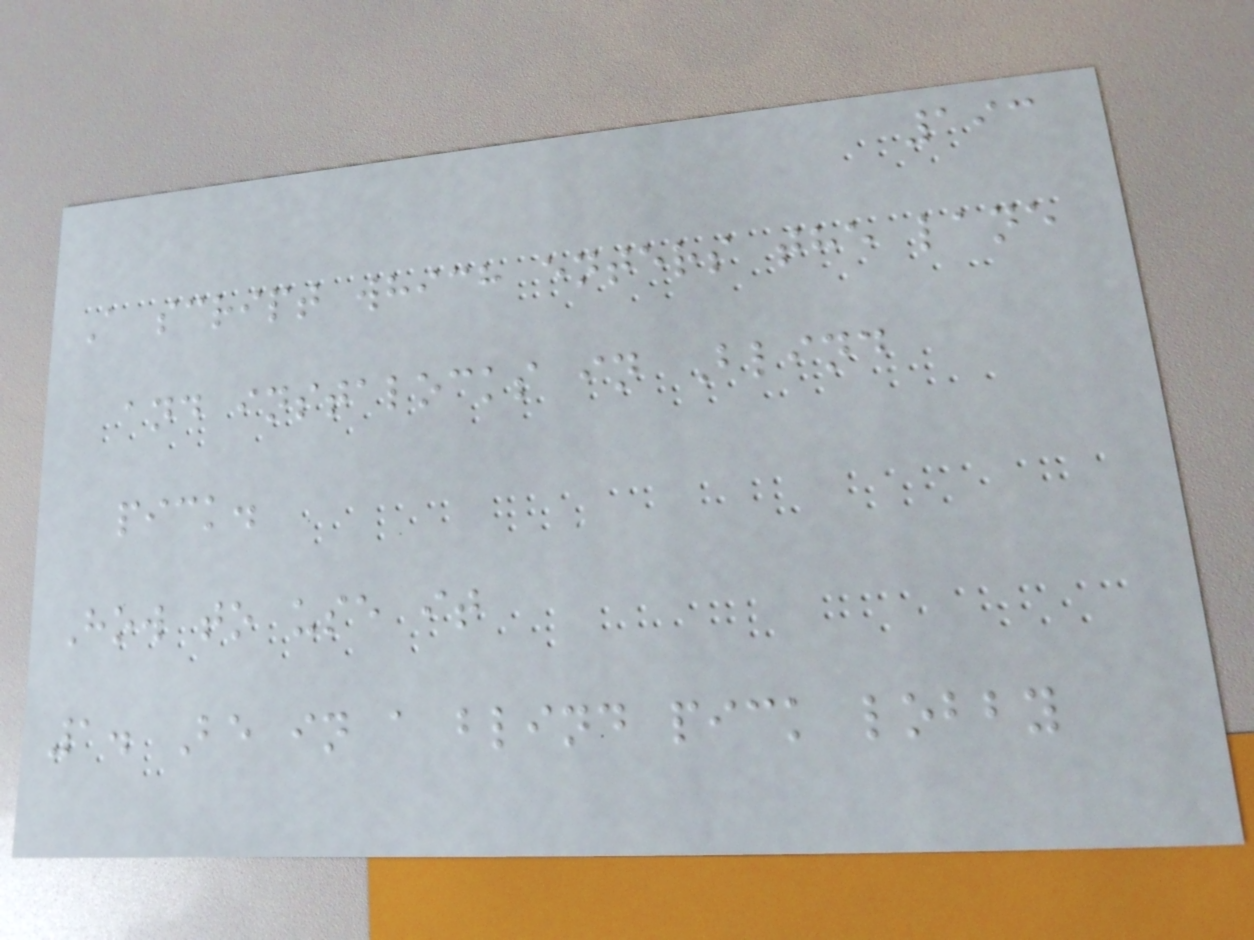193
A script which enters the lane
and instalocks in Blind
pick.
How to use it
1. Be in a blind pick lobby
